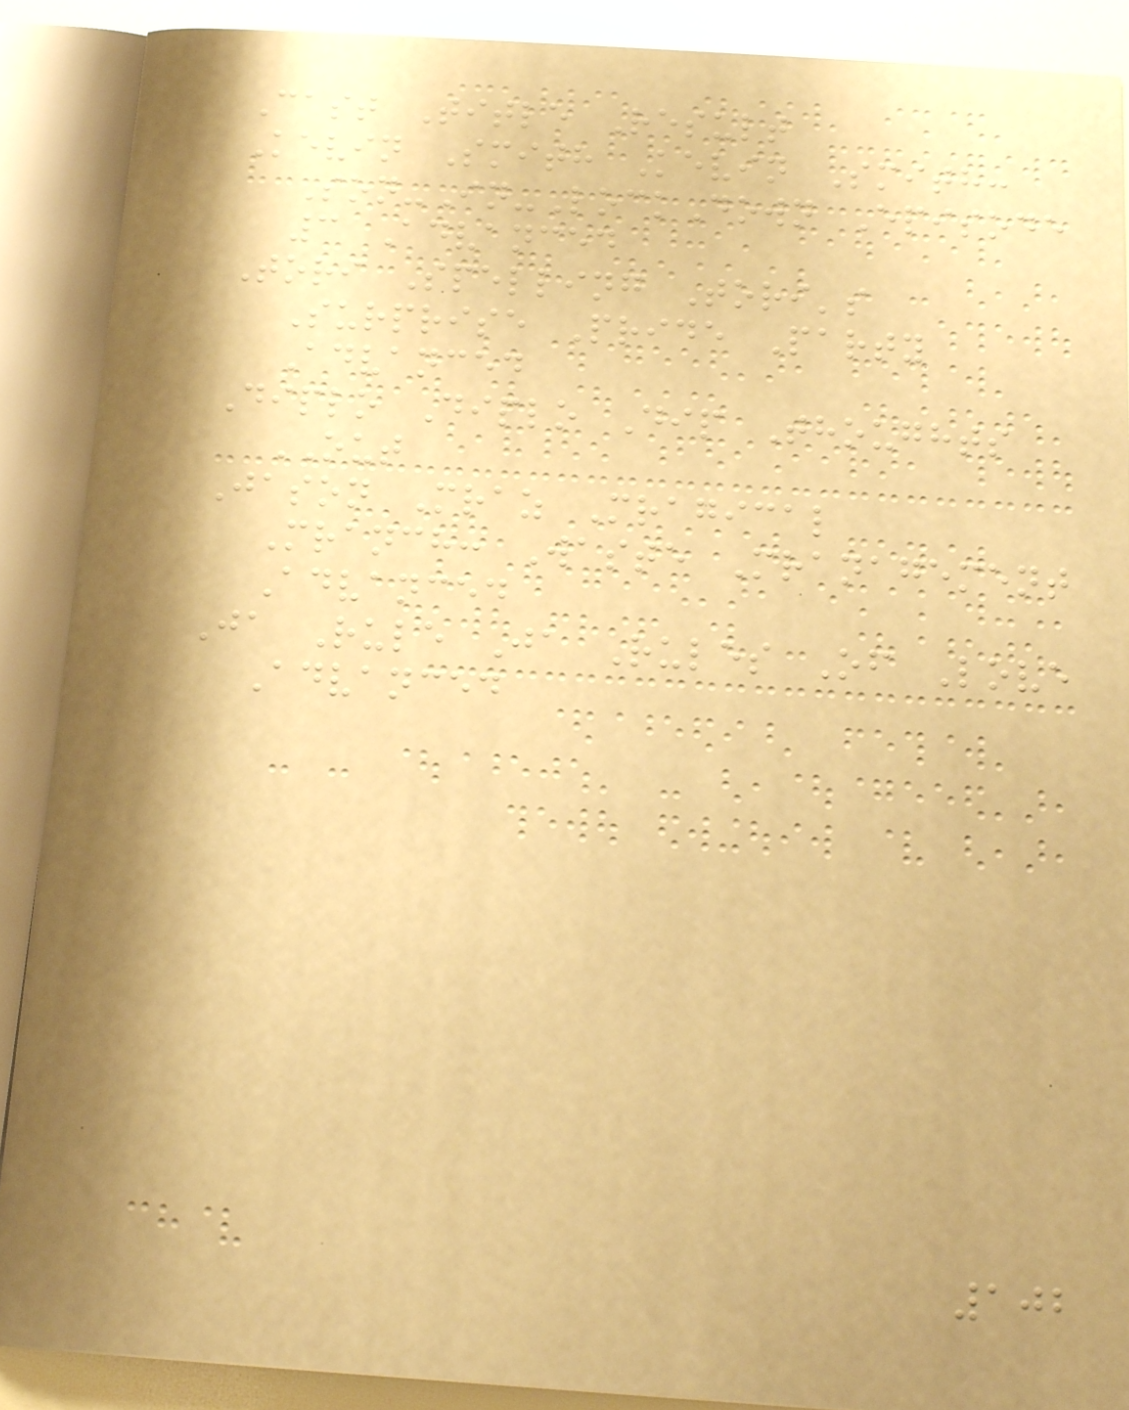Cast Title Result
Kevin Smith Kevin Smith:
Son-In-LockDown Episode
3 Advanced
Tori Spelling Tori's
Surprise Pride Party
Advanced
Diplo Diplo Dip Thoughts
OUT
Jason Mraz Mragical
Mranch: Waste Mranagement
Advanced
Ja Rule Ja Rules Of Love
Advanced
102
